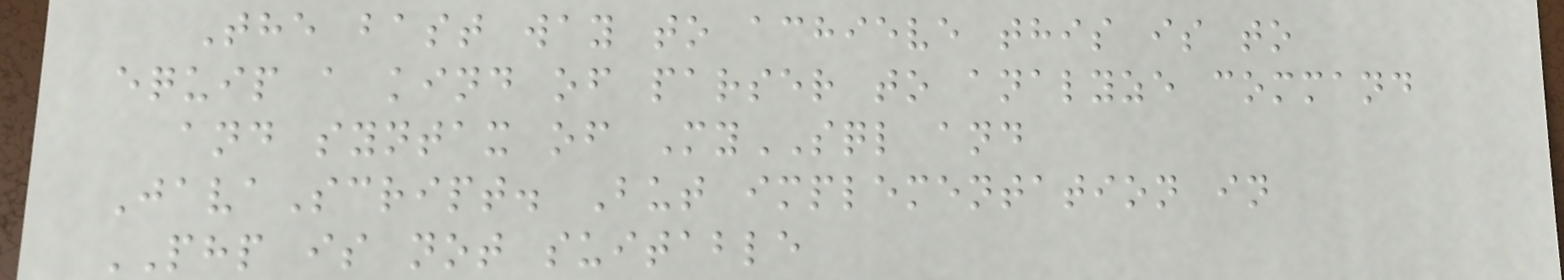The bast way to achieve this is to
equip a kind of parser to analyze command
and syntax of MySQL and
JavaScript. But implementation in
PHP is not suitable
